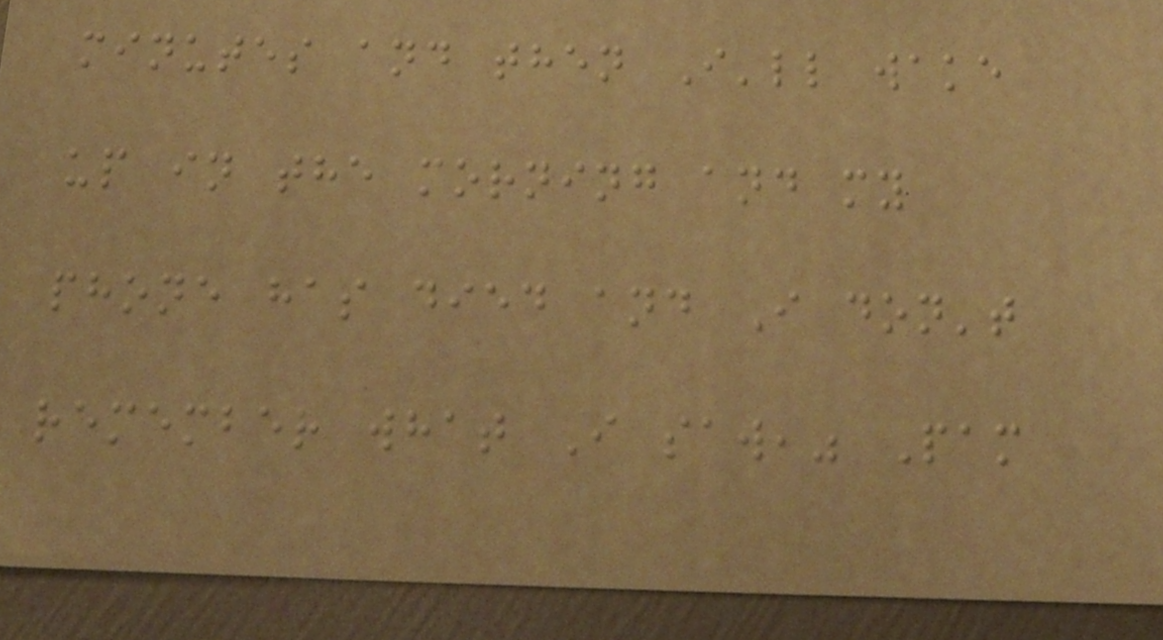minutes and then I'll wake
up in the morning and my
phone has died and I don't
remember what I saw," Pam
